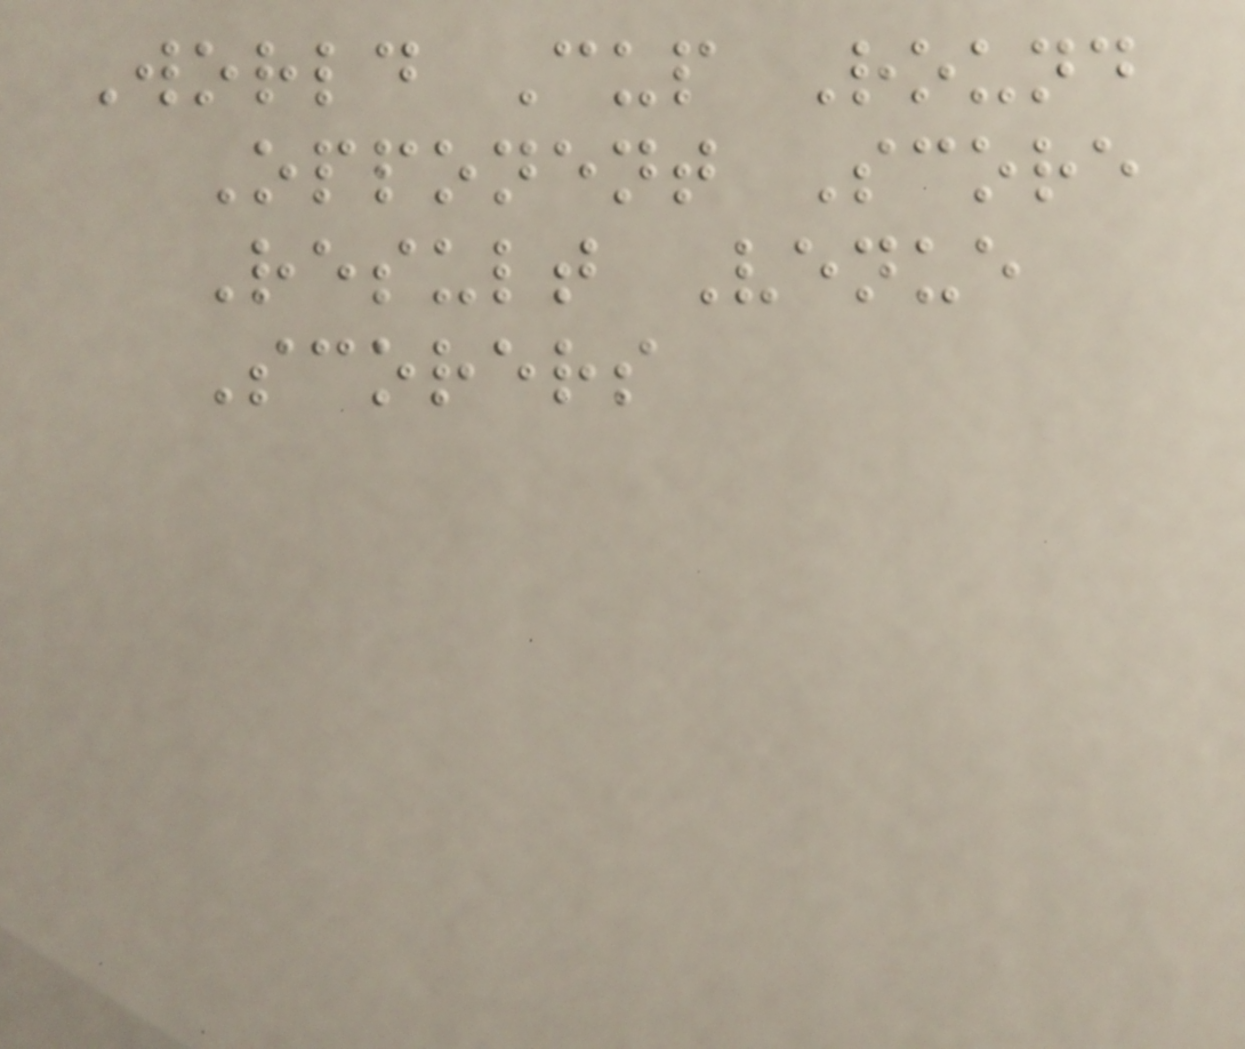World Cup Round
Opponent Score
Result Venue
Scorers
